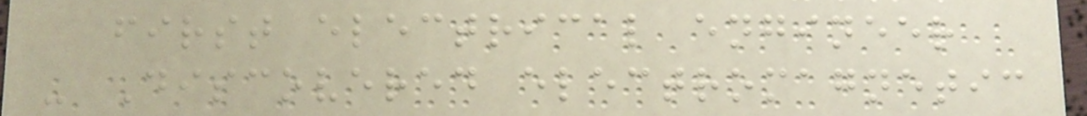first electrical engineer
- Discovered electromagnetic
